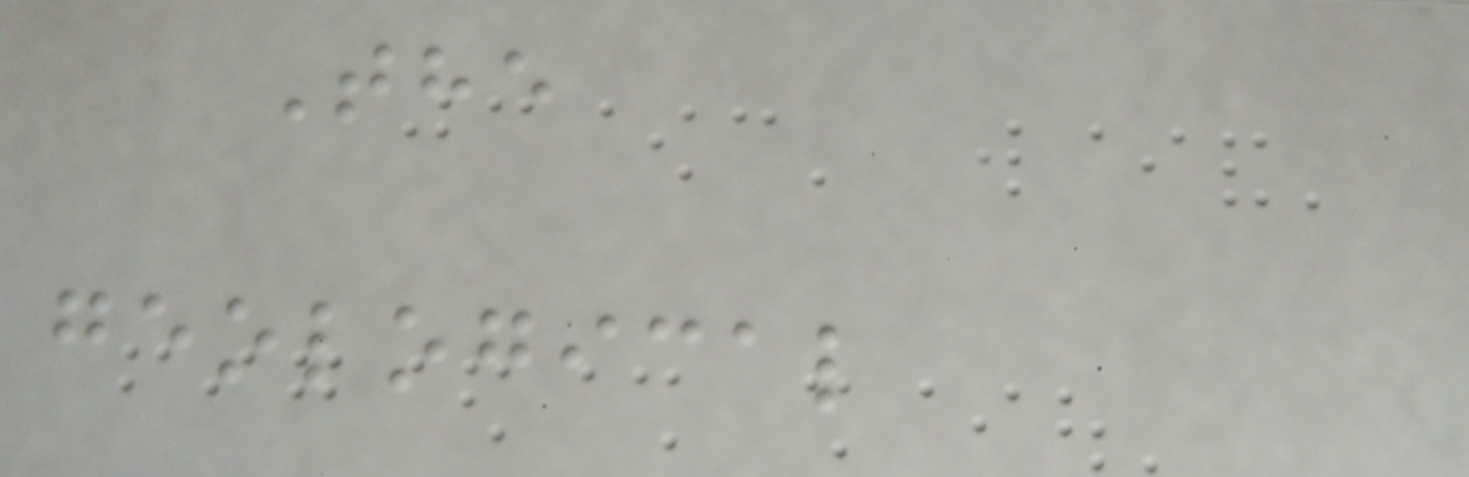The
geological
